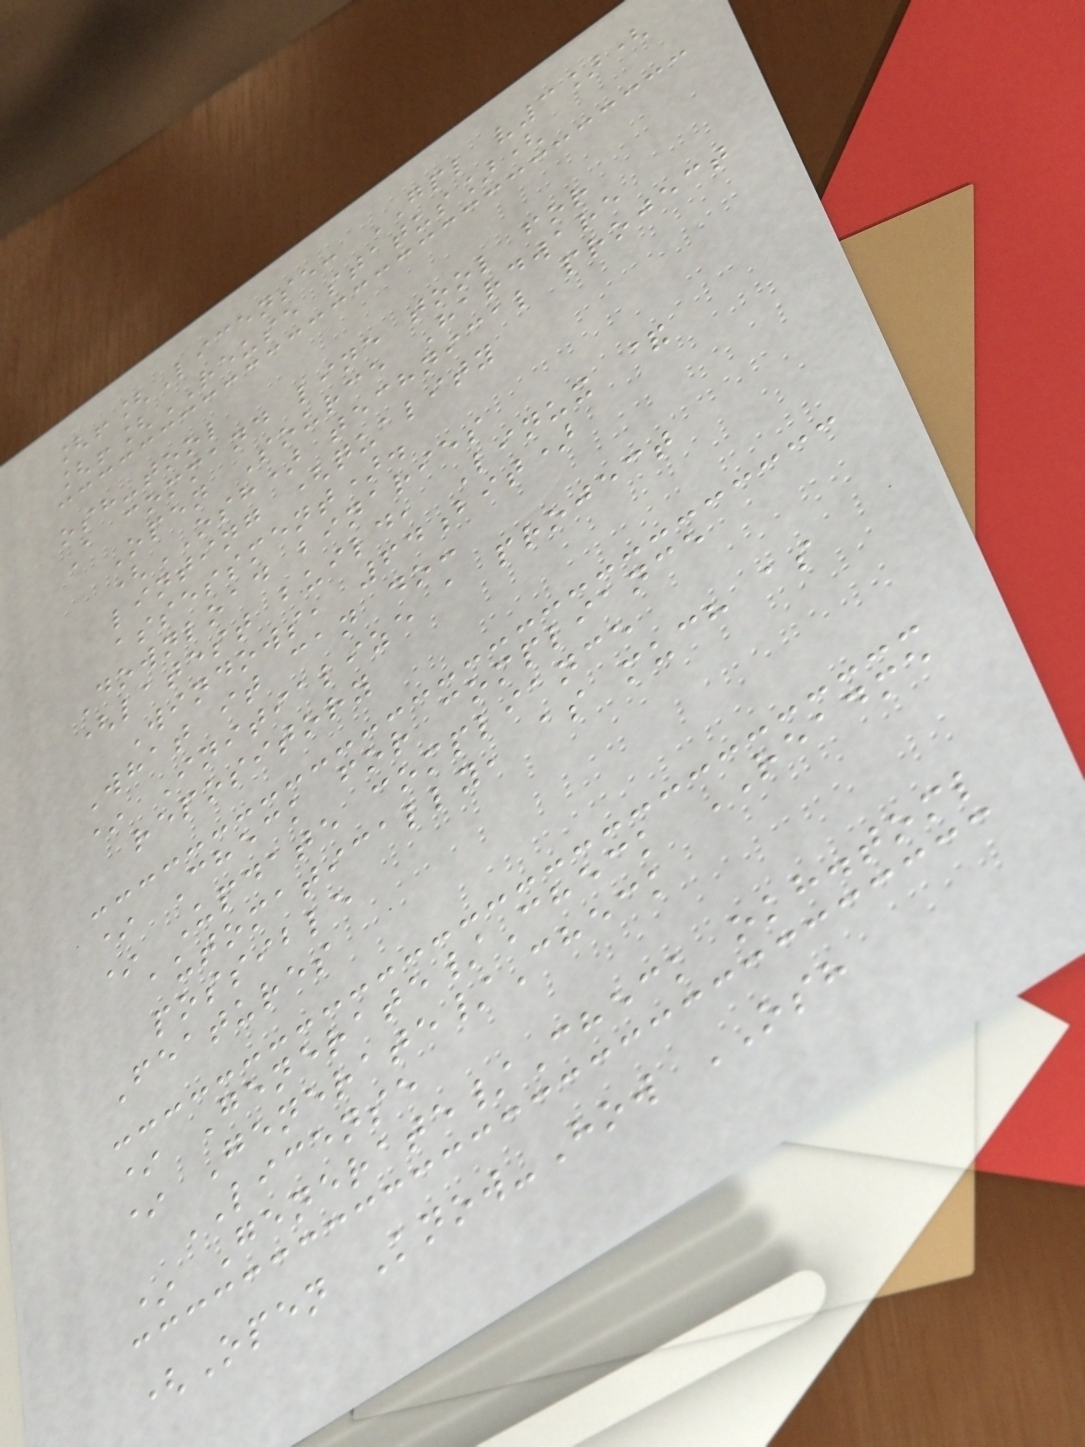[![License: GPL v3](
[![REUSE status](
osh-tool
A command line tool for
Open Source Hardware
(OSH) technical project
linting (quality
assessment).
Download binaries
(latest build, Linux &
Windows, 64bit)
What it can do:
* Initialize a project
repository
* Check for compliance
* Update compliance
automatically, as much as
possible
Features
* Generate/Check README
* Generate/Check
LICENSE
* Generate/Check okh.toml
(Open Know-How OSH
